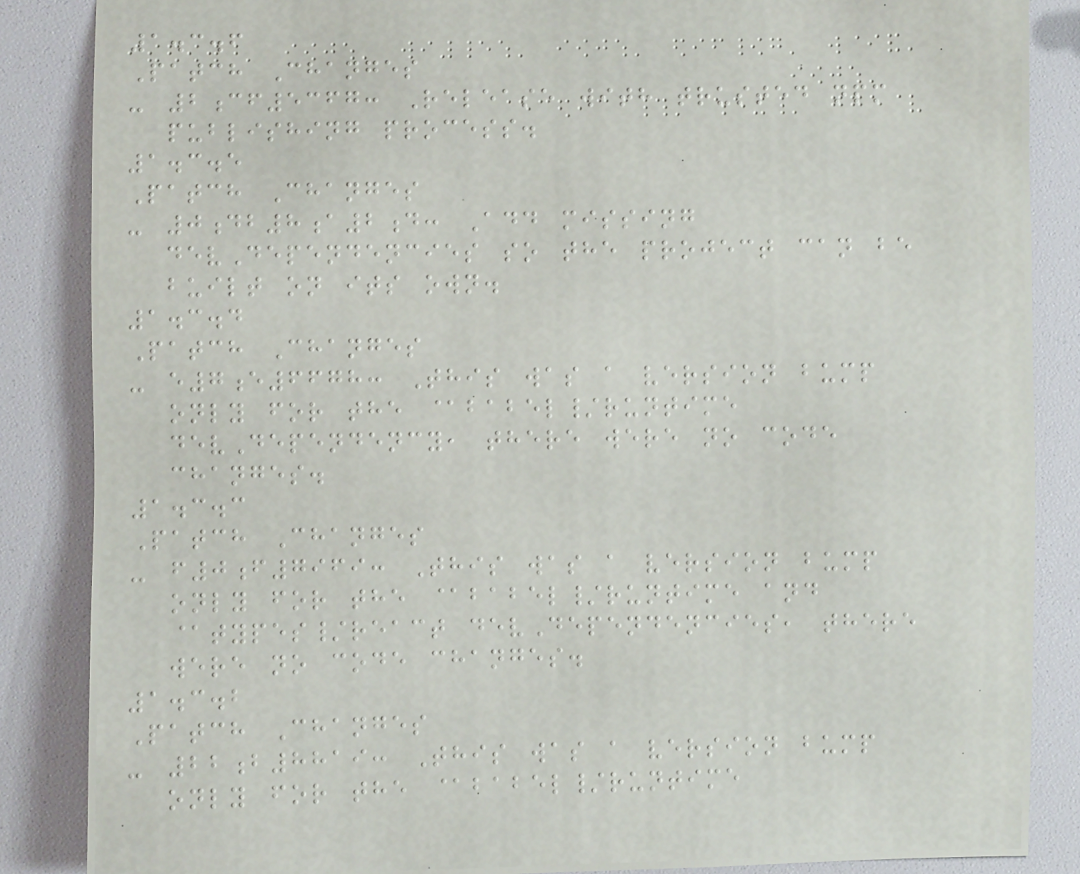1.3.6
Patch Changes
- 2cf5367: Release with trusted npm
publishing process.
1.3.5
Patch Changes
- 0db8a2d: Add missing
devDependencies so the project can be
built on its own.
1.3.4
Patch Changes
- e7e6678: This was a version bump
only for the @babel/runtime
devDependency, there were no code
changes.
1.3.3
Patch Changes
- f0f7969: This was a version bump
only for the @babel/runtime and
@types/react devDependencies, there
were no code changes.
1.3.2
Patch Changes
- 22b8819: This was a version bump
only for the @babel/runtime
